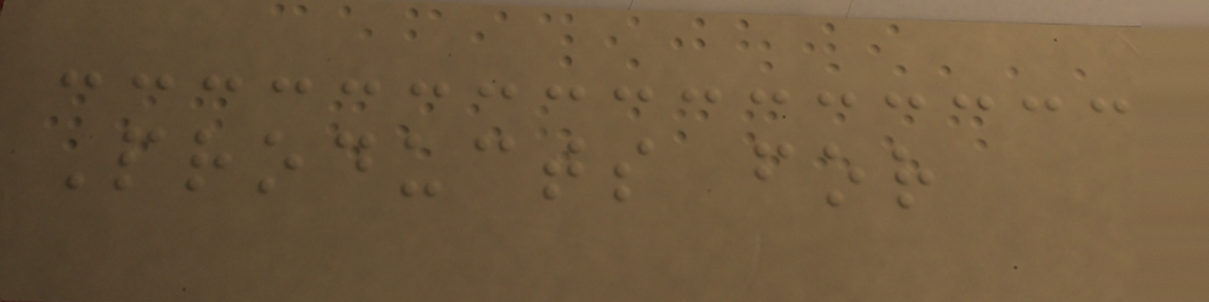Products for
